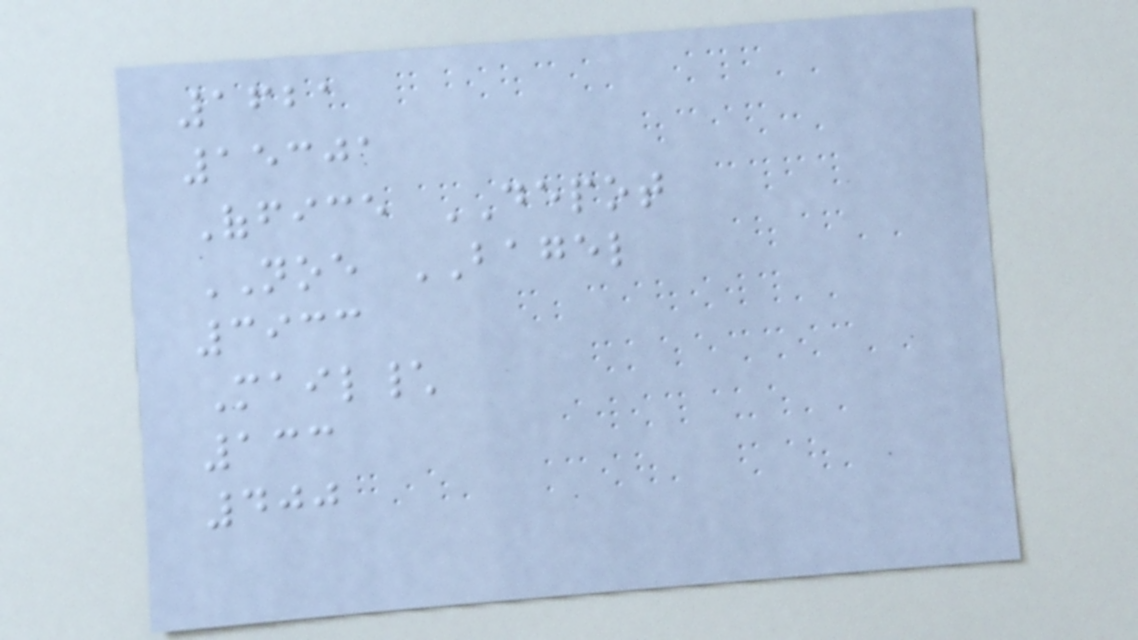1621
15301
Office DEPOT
NOE BAGEL
3933
Mail\
133
400
